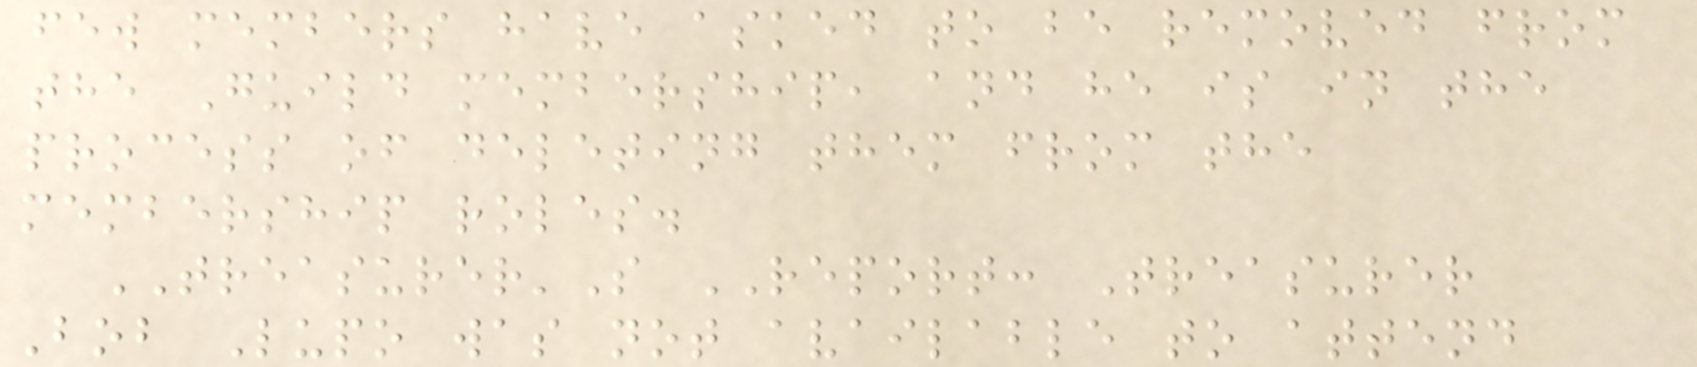few members have asked to be removed from
the Guild membership, and he is in the
process of deleting them from the
membership roles.
TREASURER'S REPORT: Treasurer
Bob Lupo was not available to attend
